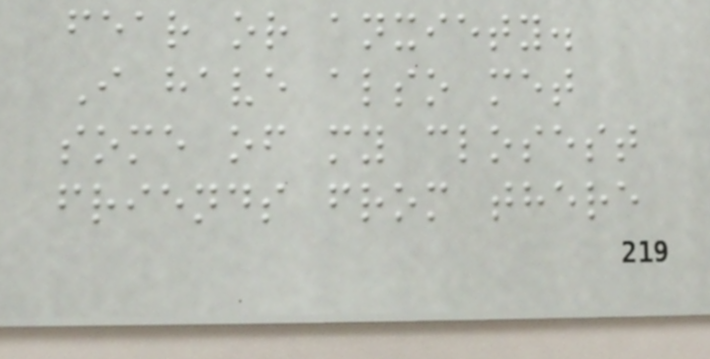fear or anxiety.
I have also met
some of my closest
friends from there
